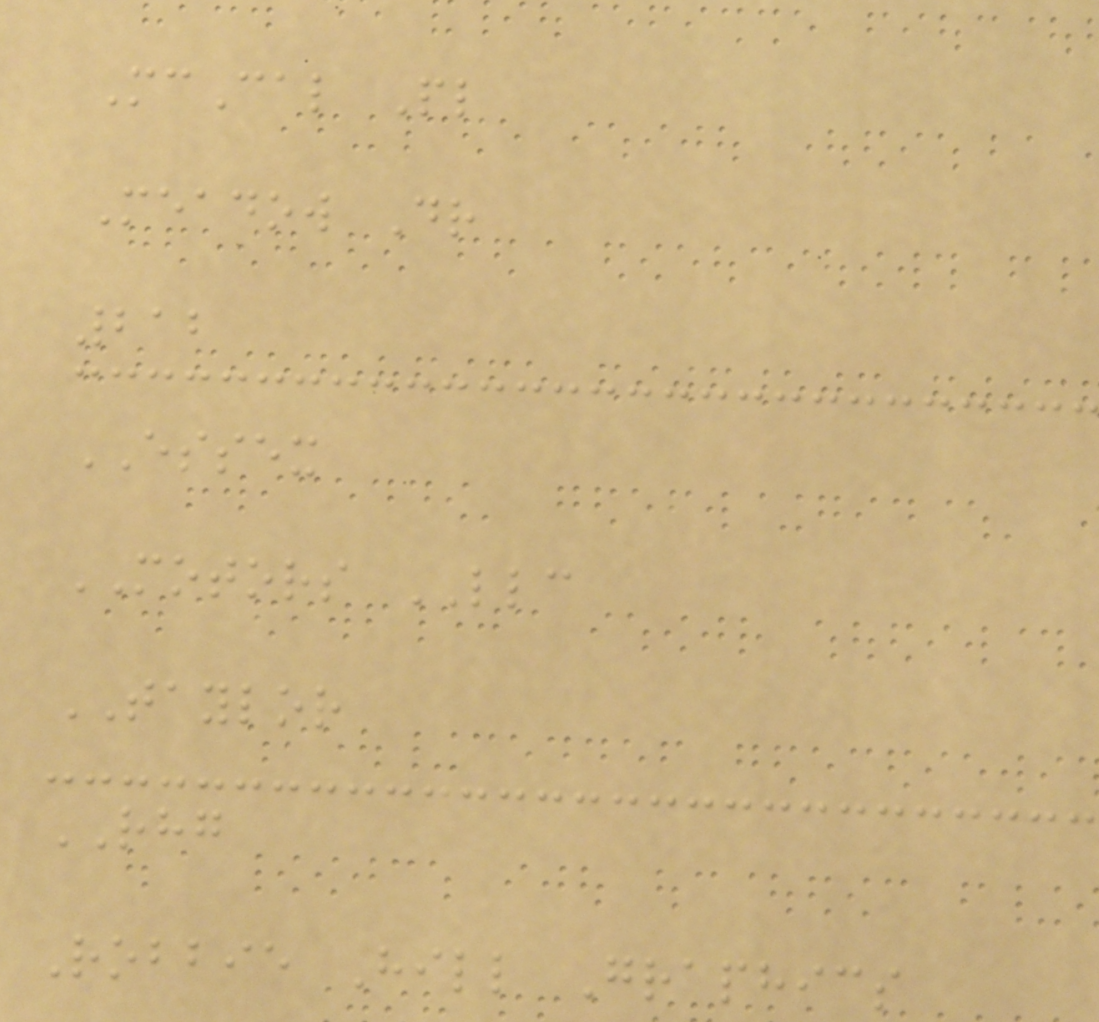McCal Pl
Meadow Dr
212
ESSEX
MOTORS LLC
TAYLOR
RHG
Robbie Hill Graphics
